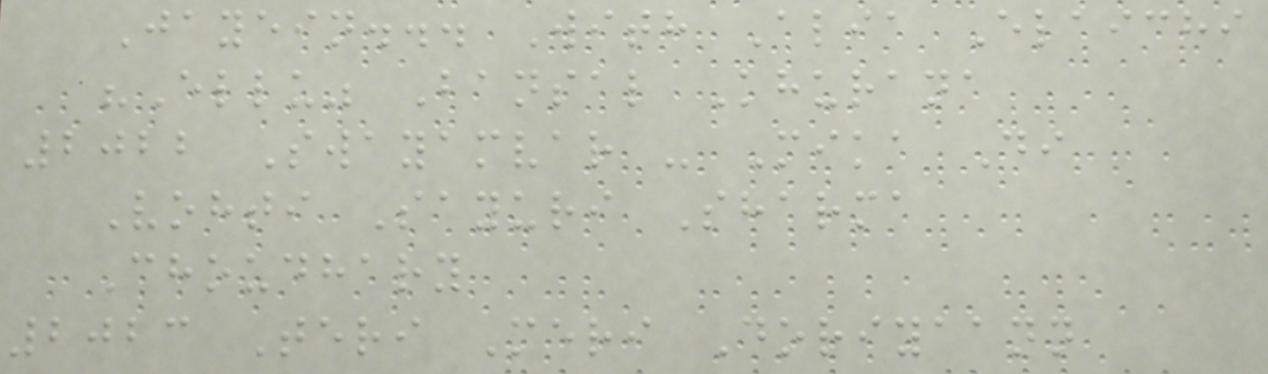Jayein... With Alia Elaichi
"Ellu" Bansal Khurana
2022 Swayamvar - Mika Di
Vohti Sayuri Sharma
Choudhary
2023 Teri Meri Doriyaann
